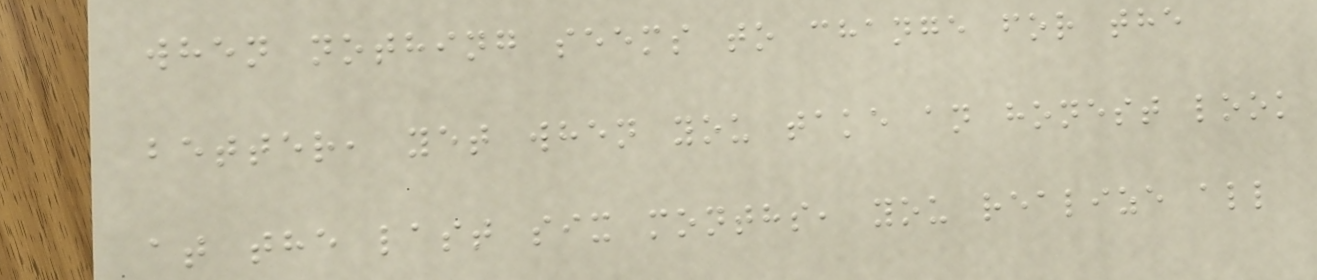when nothing seems to change for the
better, yet when you take an honest look
at the last six months, you realize all
